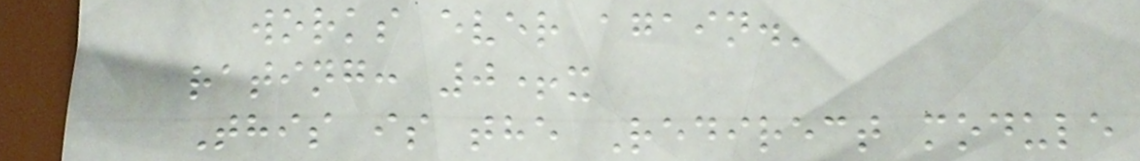works ever again.'
rating: 0+x
This is the Redirect module
